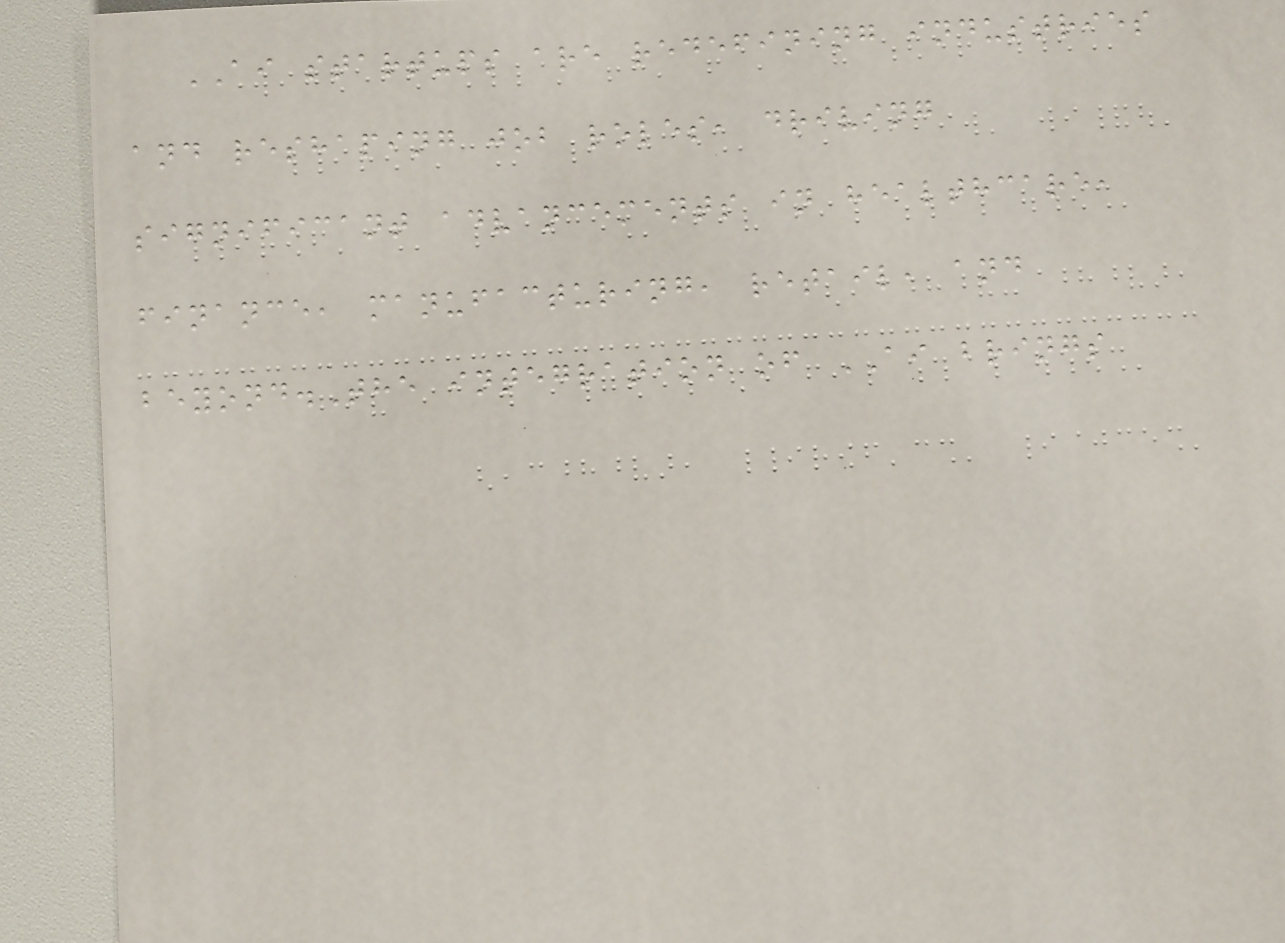AI startups are redefining industries
and reshaping job roles, driving
significant advancements in healthcare,
finance, manufacturing, retail, and
beyond.The integration of AI brings
